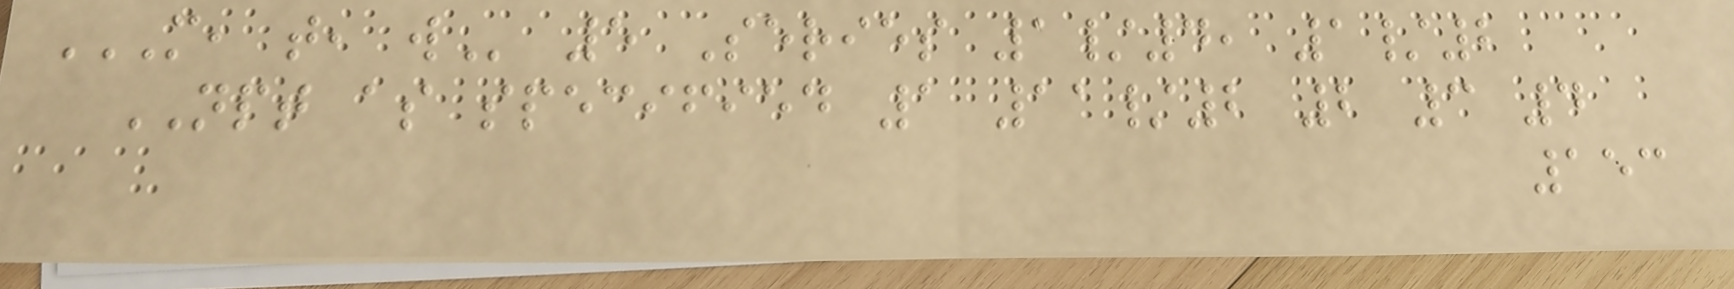M, T, W 5 Series 1/4, 1/2
NPT as specified 1 11/2 2 3 4
153
